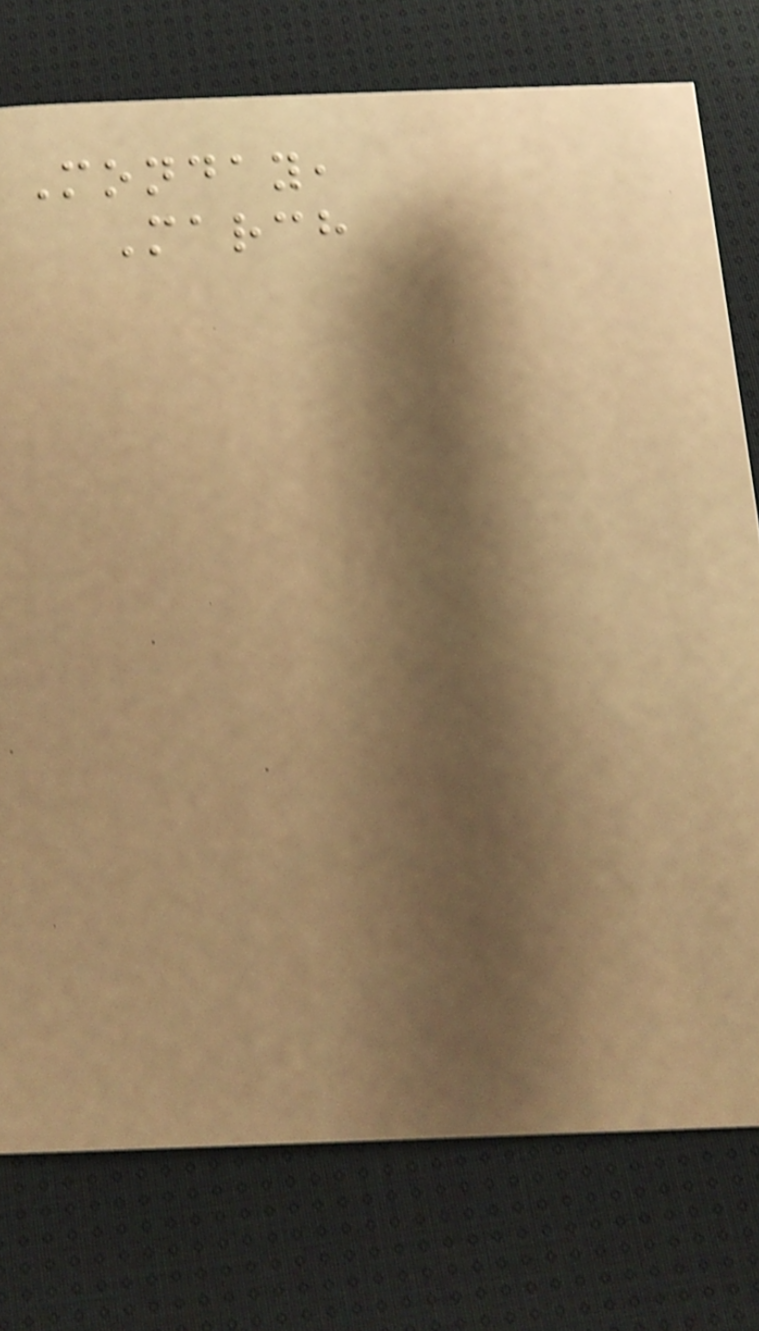Monday,
March
